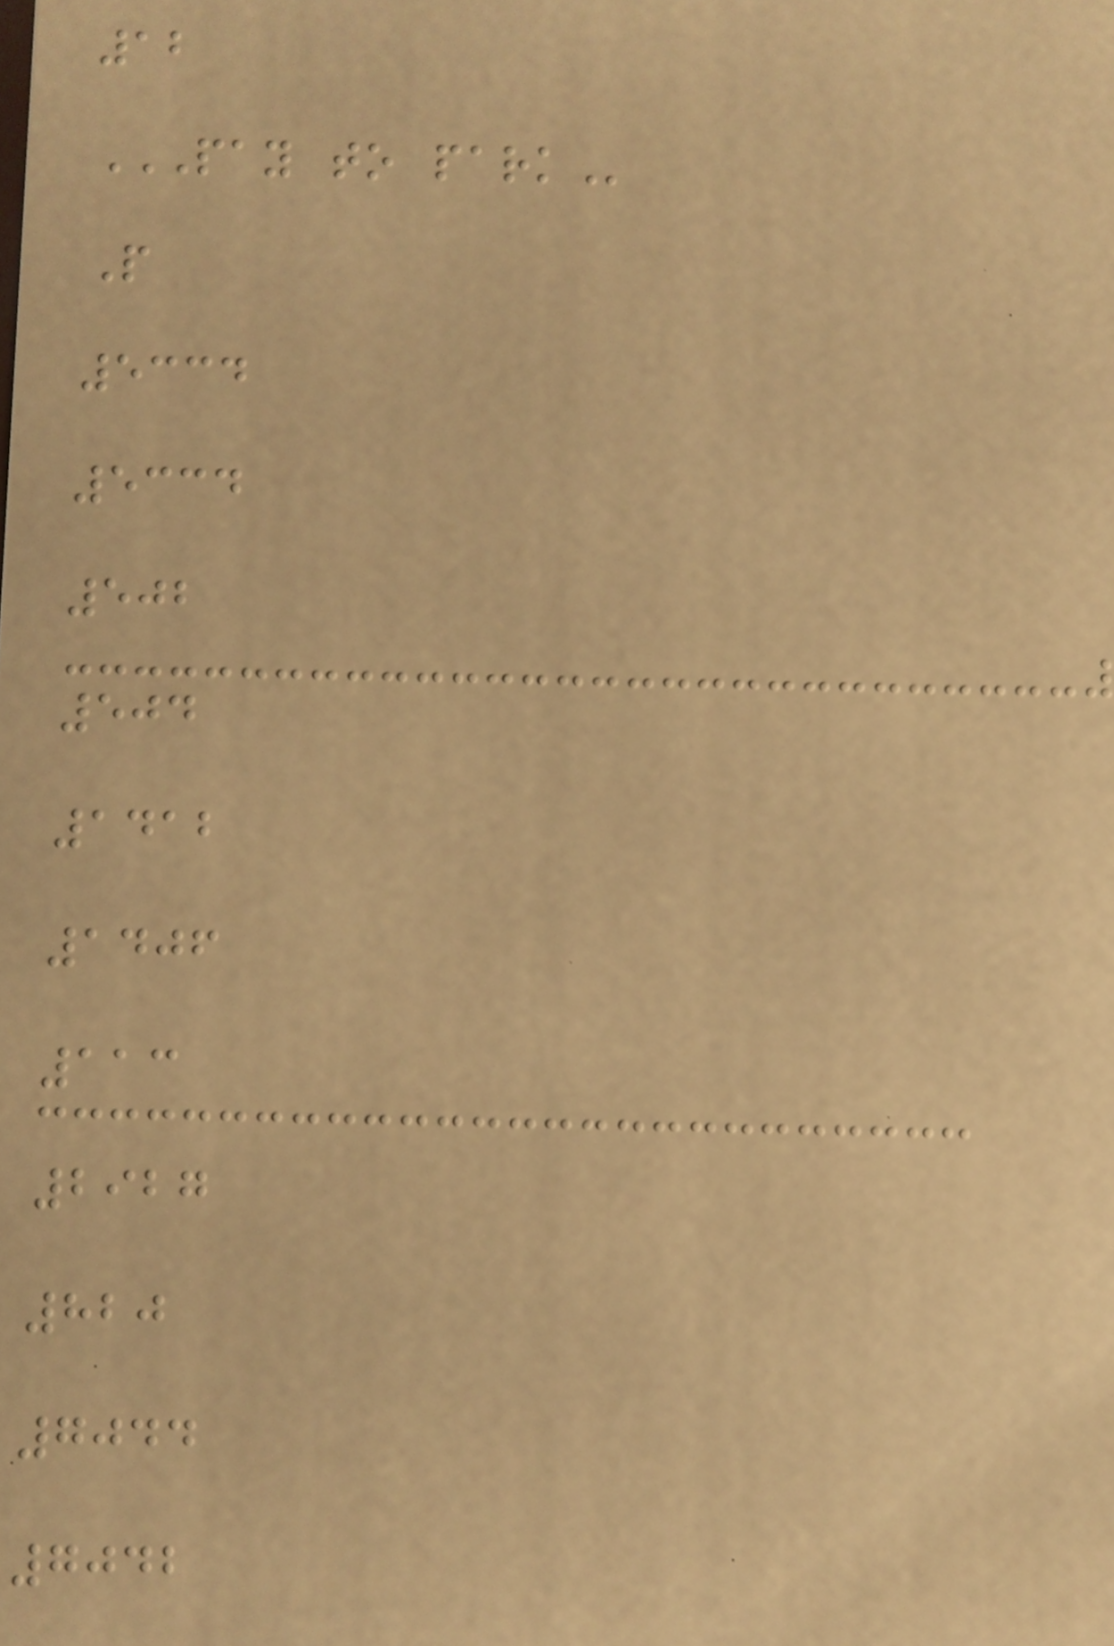12
PAY TO PARK
P
5334
5334
502
504
1412
1406
113
2927
820
7044
7042
